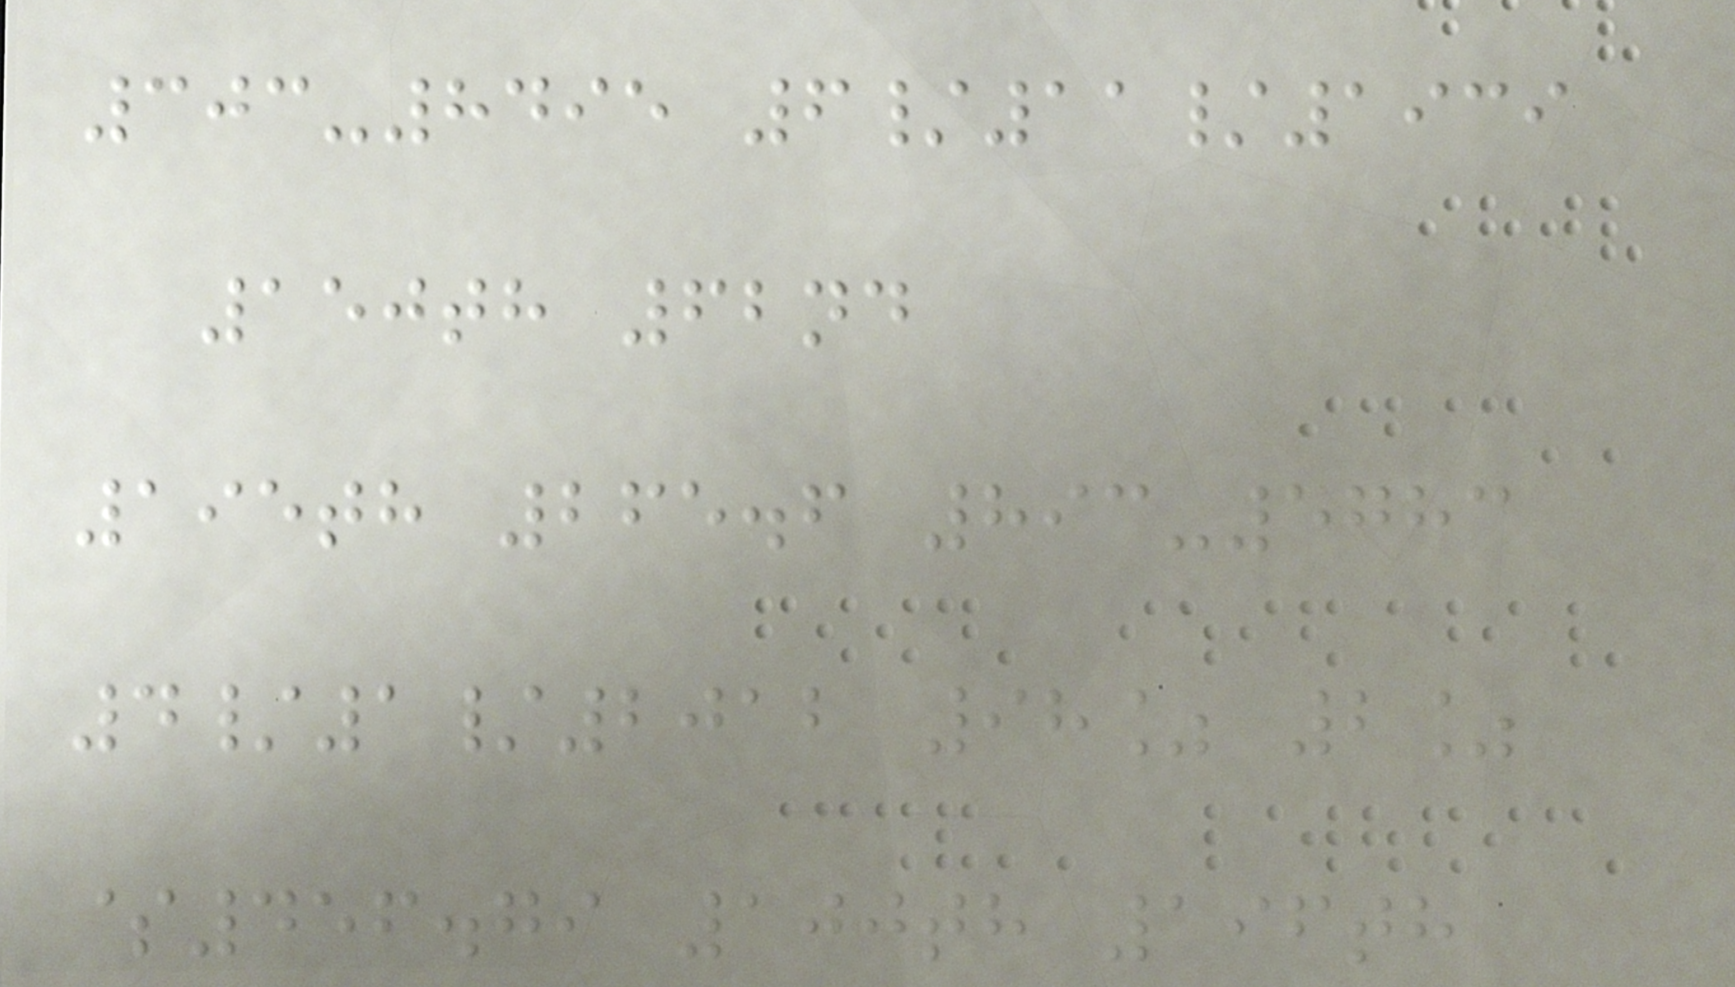303-8495 6/11/1939
150th 62nd
195th 265.6 893-5783
4/1/2012 98% 2%
$456.79 100th 196th
